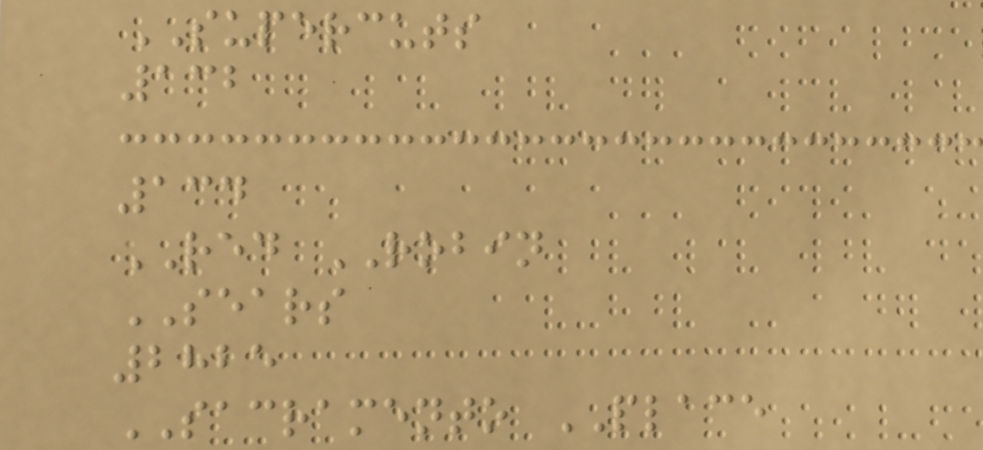SUPERCUTS
132
134
RED ROBIN
SEARS
2825
SACRAMENTO PLACE
